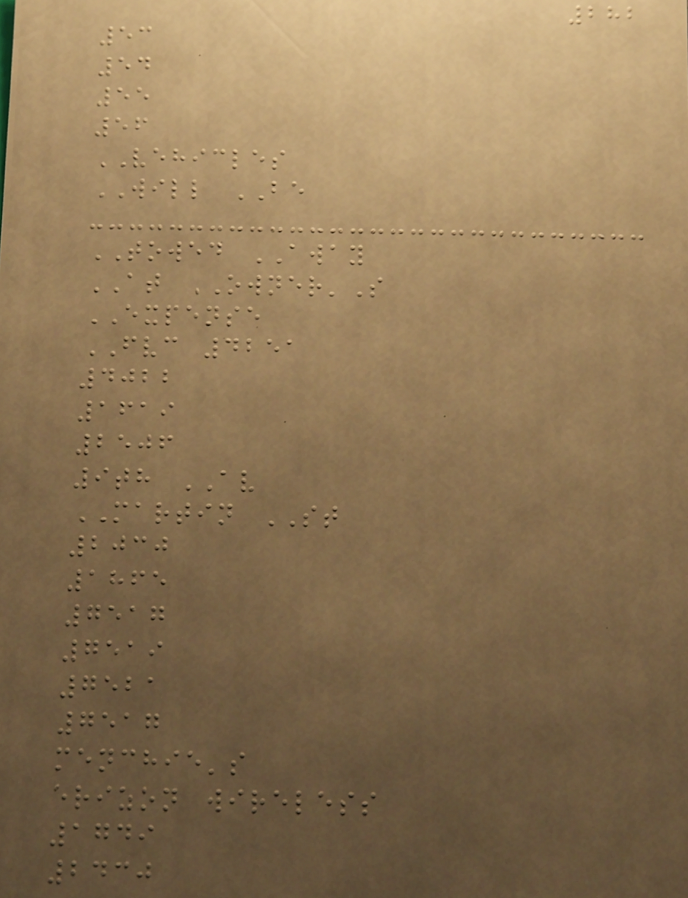282
53
54
55
56
VEHICLES
WILL BE
TOWED AWAY
AT OWNER'S
EXPENSE
FVC 4251
4022
1619
2506
9th AV
MARTIN ST
2030
1865
7517
7519
7521
7517
menchie's
erizon wireless
1749
2430
